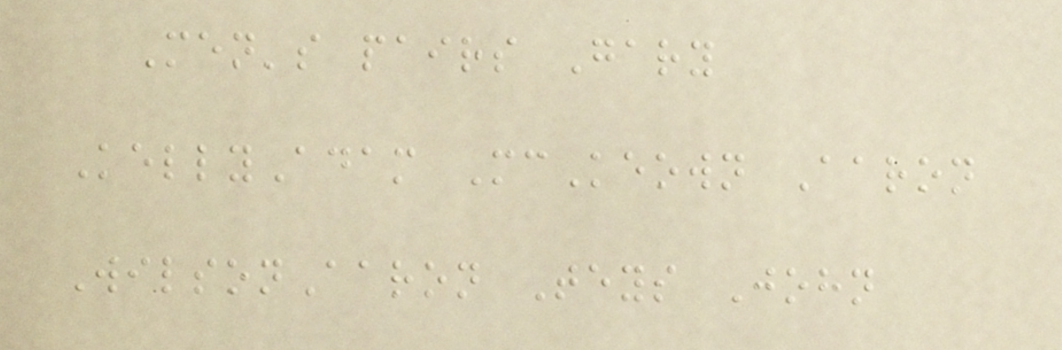Men's pairs Gary
KellyAdam McKeown Aaron
WilsonAaron Teys John
